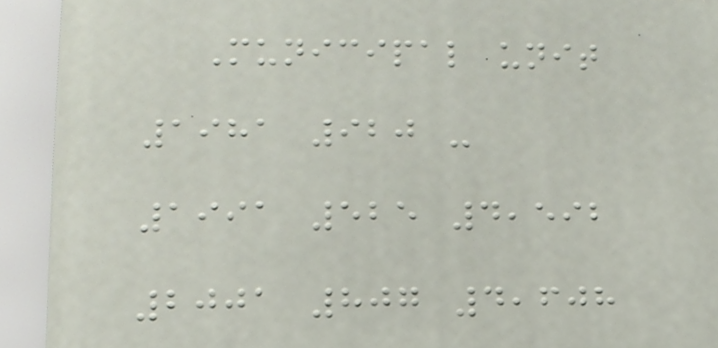Municipal unit
1981 920 -
1991 525 4,592
2001 807 4,608
